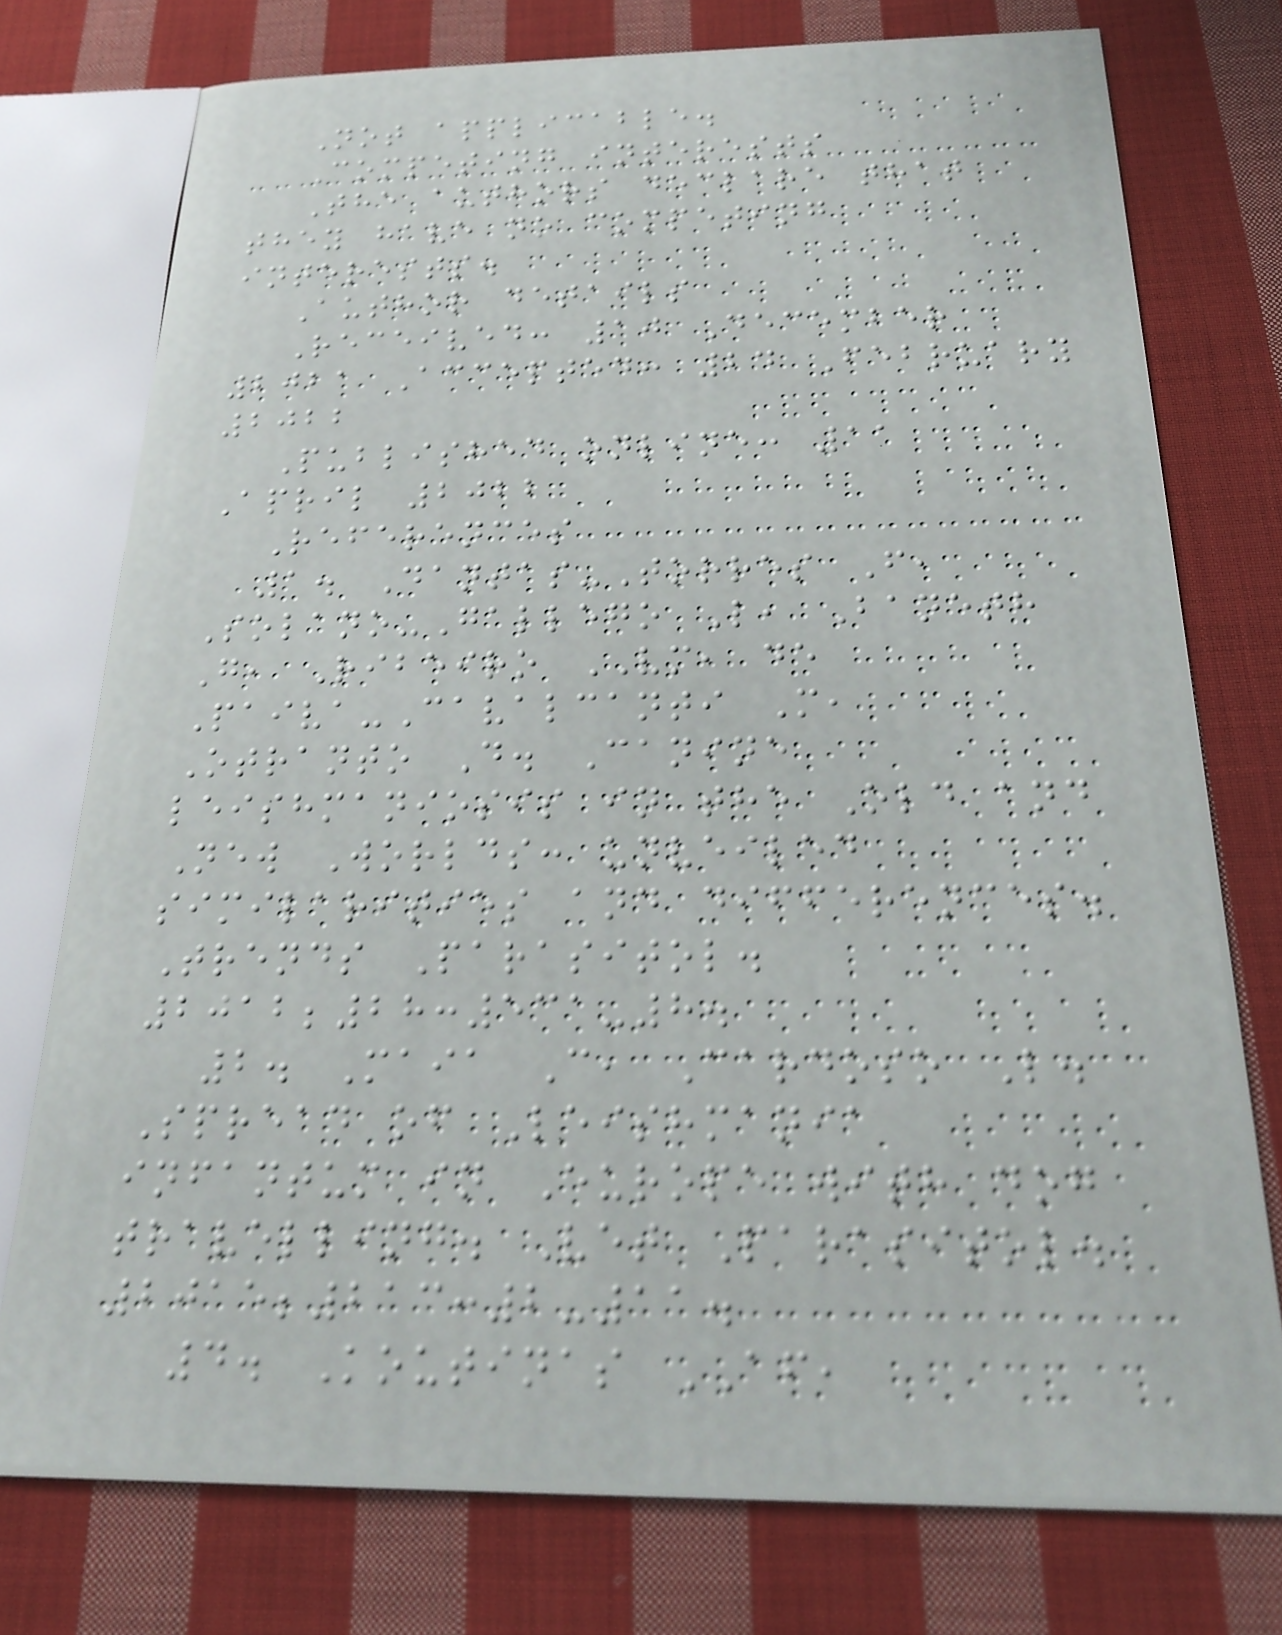Not applicable.
Competing interests
The authors declare that
they have no competing
interests.
Author details
Received: 10 December
2021 Accepted: 24 February
2022
Published online: 11
April 2022
References
1. Dantas-Torres F,
Solano-Gallego L, Baneth
G, Ribeiro VM, de
Paiva-Cavalcanti M,
Otranto D. Canine
leishmaniosis in the Old and
New Worlds: unveiled
similarities and differences.
Trends Parasitol.
2012;28:531-8.
2. Maia C, Cardoso L.
Spread of Leishmania
infantum in Europe with dog
travelling. Vet Parasitol.
2015;213:2-11.
4. Koutinas AF,
